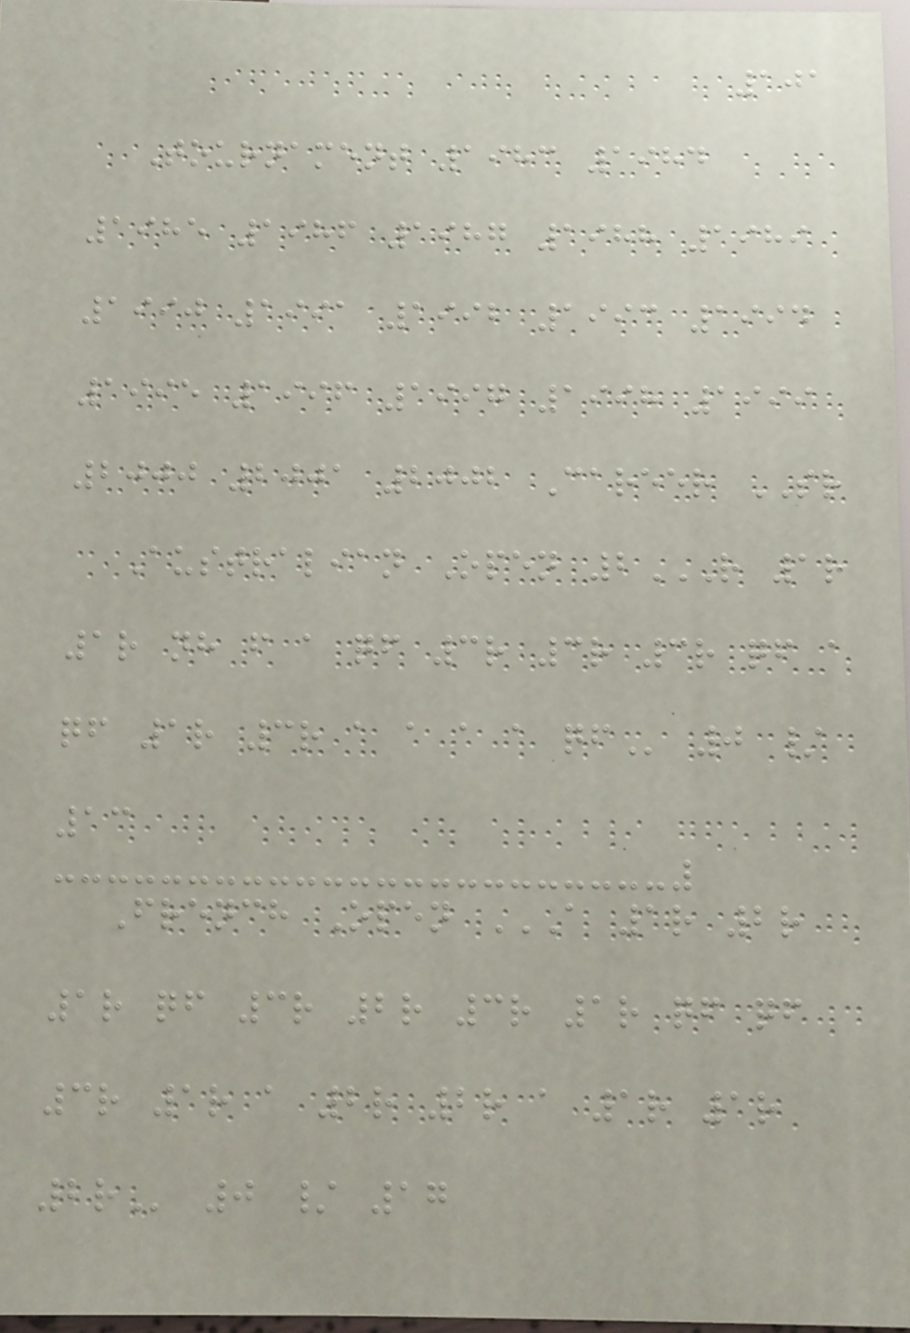101
Tournament 1983 1984
1985 1986 1987 1988 1989
1990 1991 1992 1993 1994
1995 1996 1997 1998 1999
2000 2001 2002 Career SR
Australian Open 2R 1R
1R NH F A QF 3R 3R 3R QF A
QF 1R 3R A A A A QF 0 /
13
French Open A 1R 2R
1R QF 3R 2R 3R 1R QF QF
3R 1R A 2R 2R A 1R 1R
2R 0 / 17
